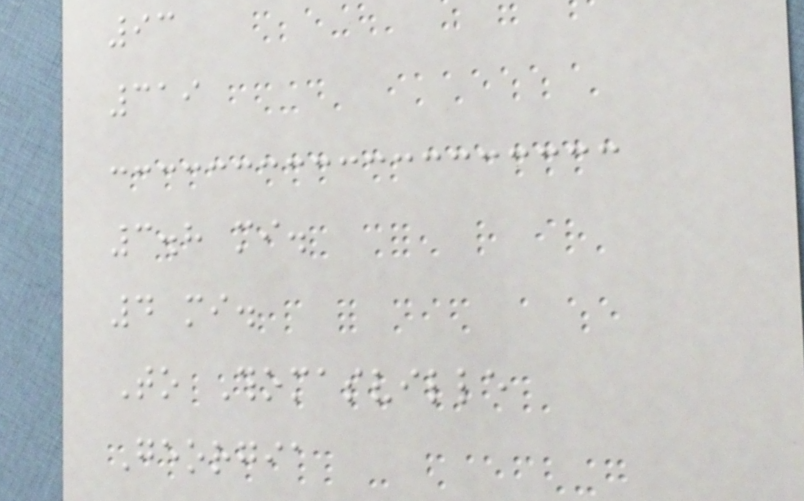93
319
3.8 mi.
4 mi.
To Thomasville
Georgia
